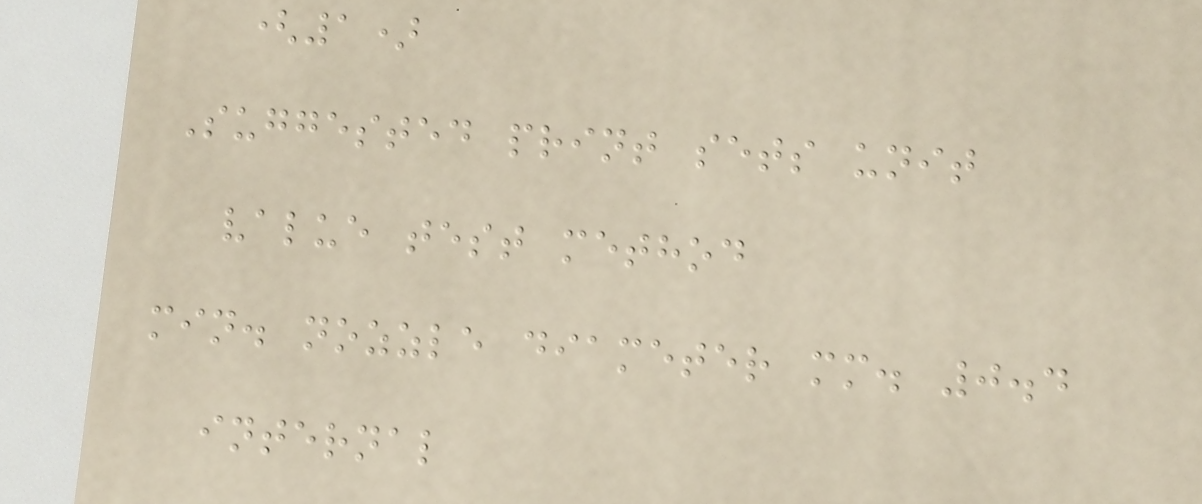(1)
Suggested print sets unit
value test method
min. nozzle diameter mm. 0.4
internal
